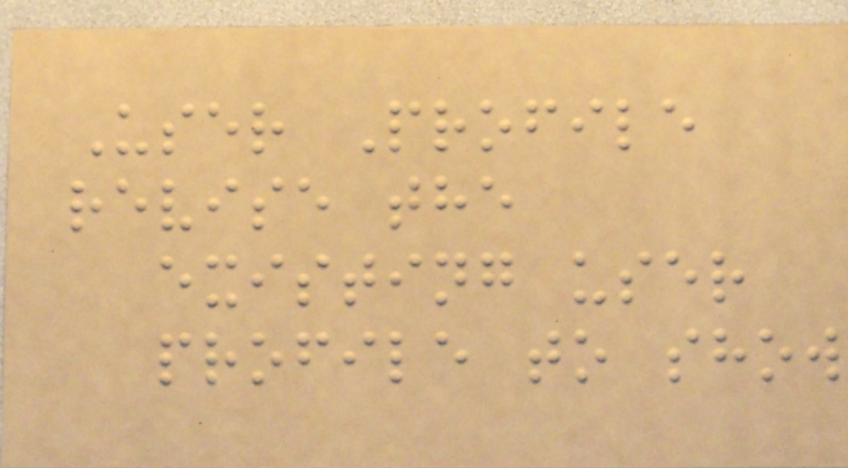User Profile
revise the
existing user
profile to show
